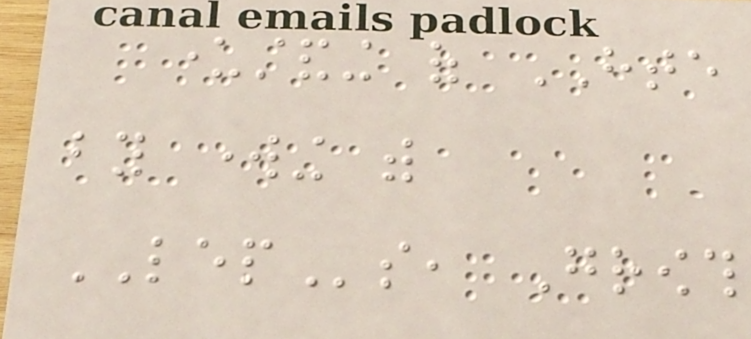understanding of HTE
by working with
LEPs, Growth
